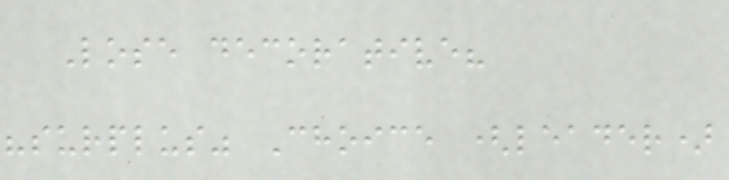Lose decorative?
"surplus" Choice (leader)
